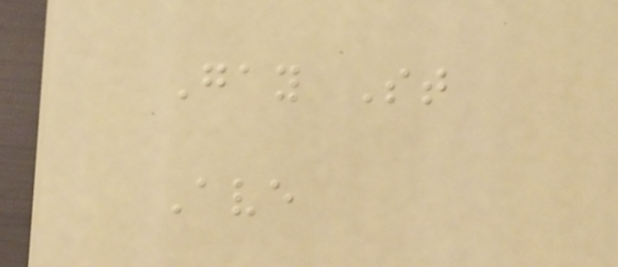Gay St
Ave
